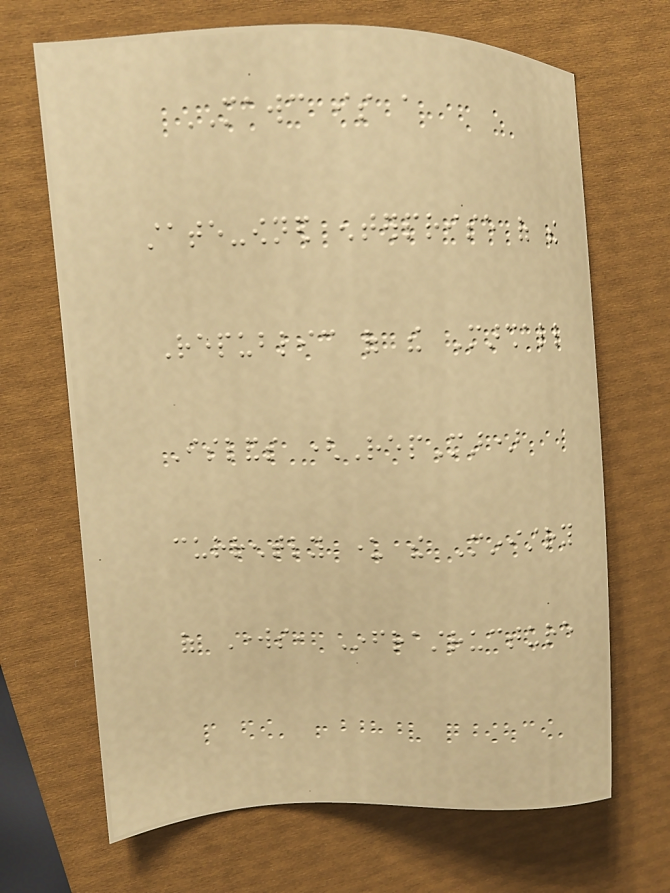MAWC is a
state-owned enterprise of the
Republic of the Marshall
Islands (RepMar)
currently under the Ministry
of Works, Infrastructure
